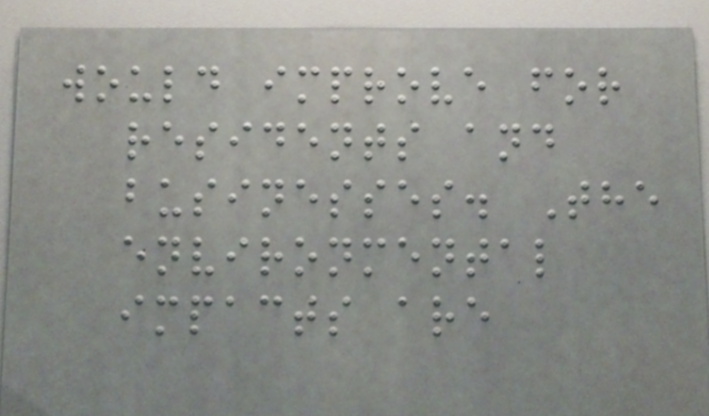would improve for
residents and
businesses. The
environmental
impacts are
